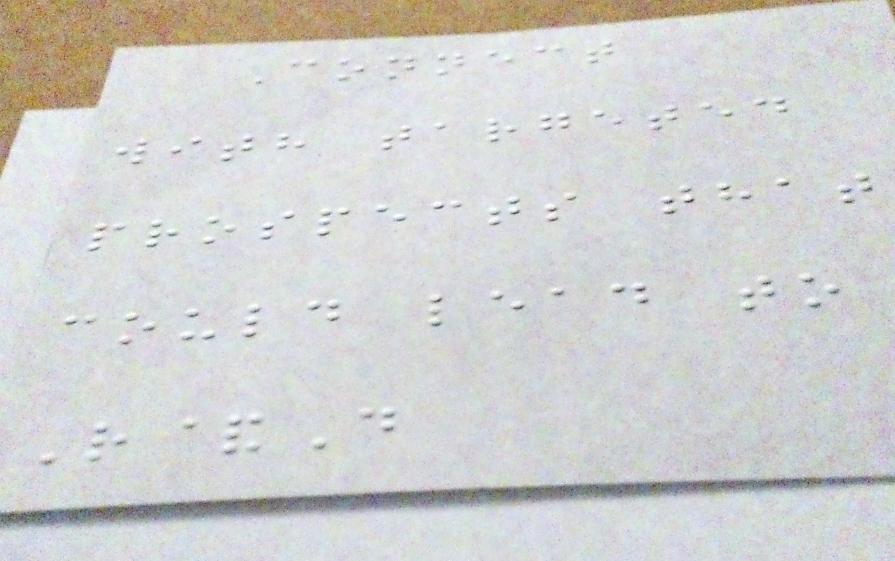Connect
with targeted
prospects that
could lead to
R&D
